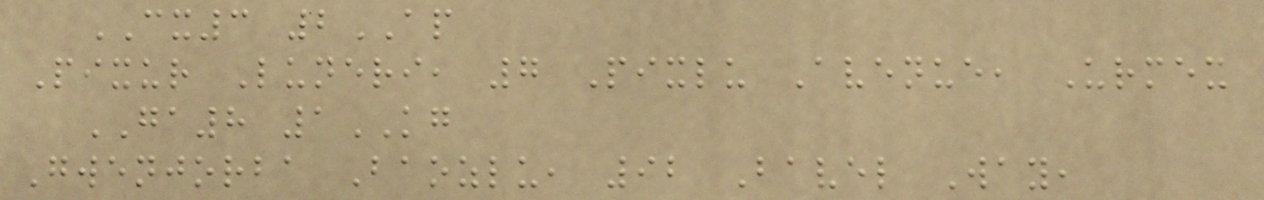CX3 2AP
Pixur Luneri, 7 Pixlu Avenue, Urmex
GA8 1KG
Gwenjorba Baozlu, 92 Bavel Way,
